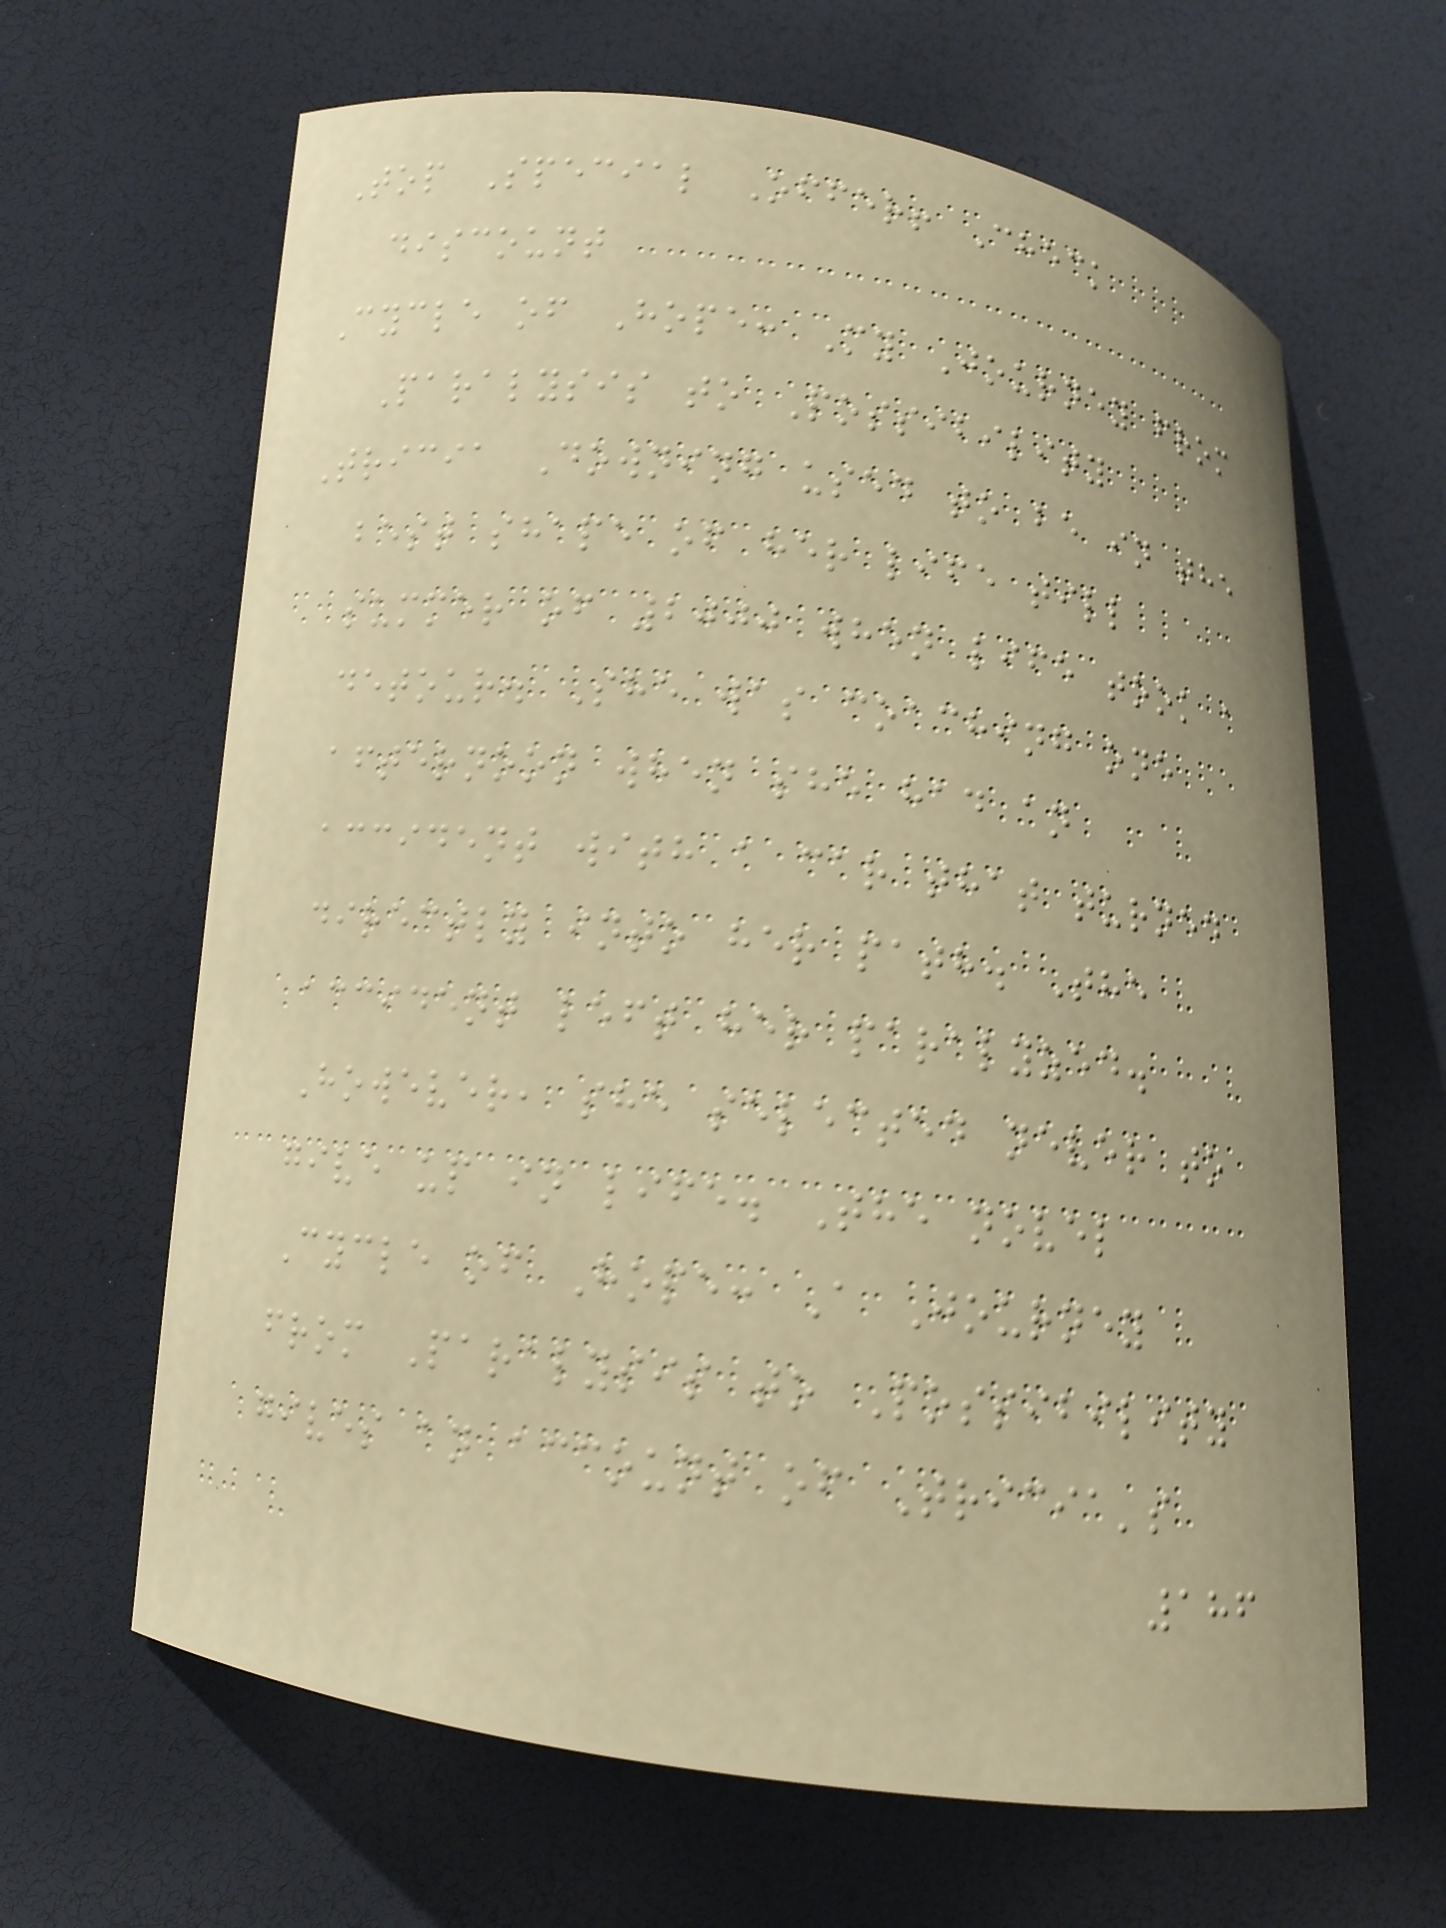Top Special Offer! Check
discount
Cycle of Hope: My Journey from
Paralysis to Possibility
Tricia Downing used to be in the
best shape of her life till
summer of 2000 when life took a
detour. She was coaching one
afternoon when she had an
accident with a car that turned
directly into her path. The
accident left her paralyzed.
However, she selected never to
give up in life. The novel
Cycle of Hope: A Journey
from Paralysis to Possibility
gives an account of Tricia's
186
